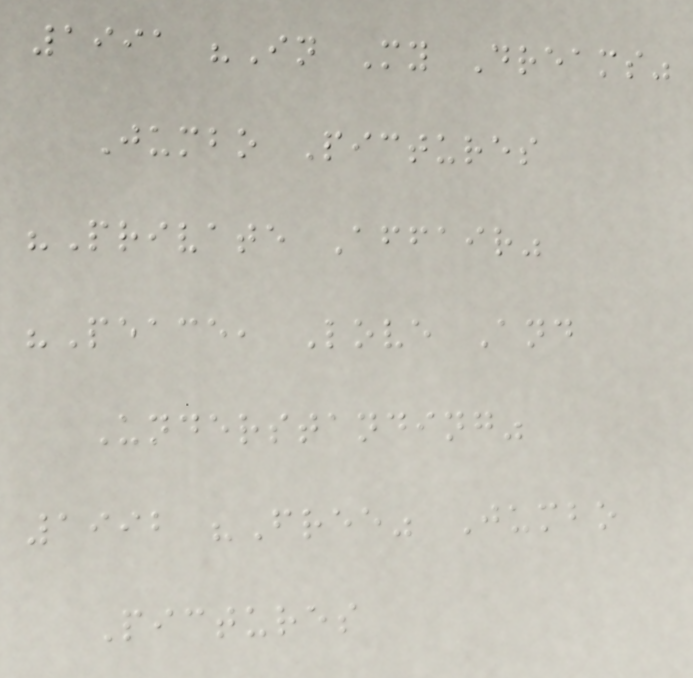1991 "In My Dreams"
Jumbo Pictures
"Private Affair"
"Peace, Love And
Understanding"
1992 "Free" Jumbo
Pictures
